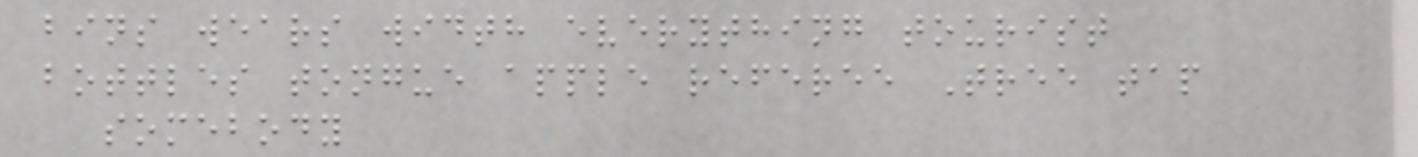bins wears width everything tourist
bottles tongue apple referee Tree tap
somebody
